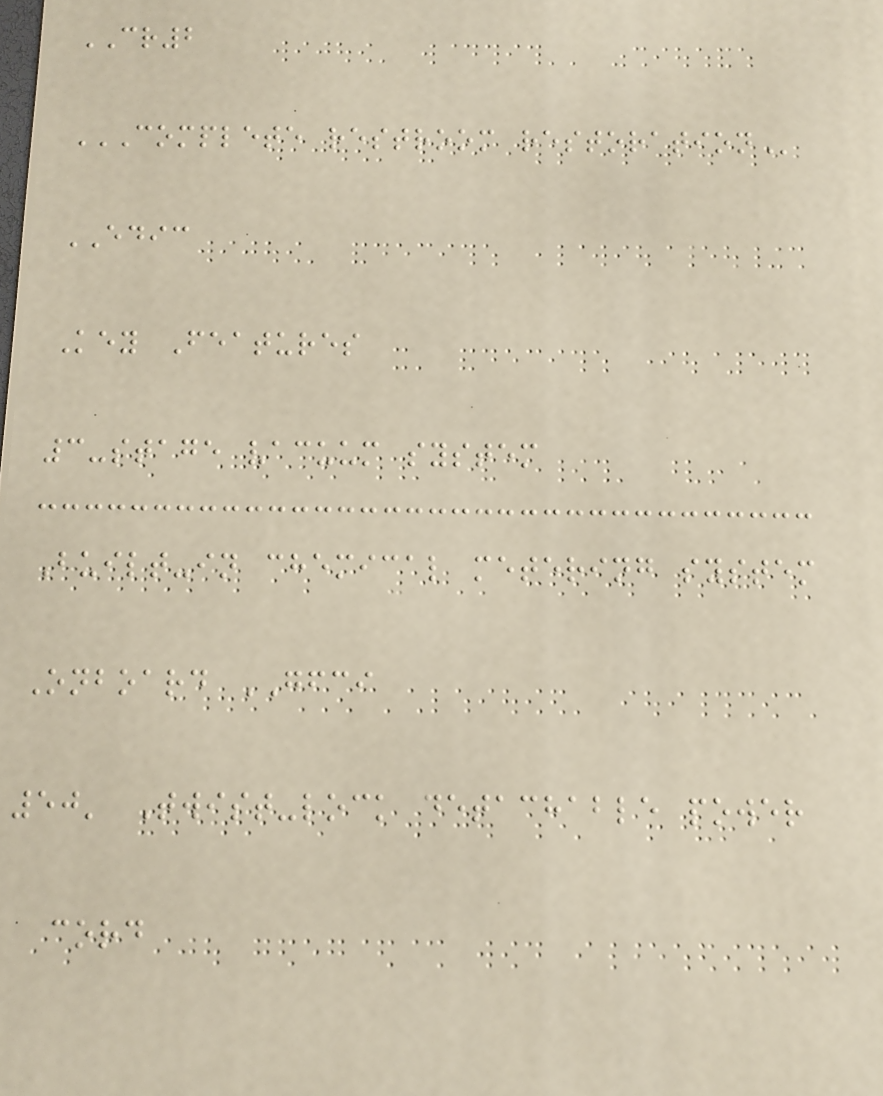CR2
COMPLETE RESTROOM RESTORATION
EDIC
Key Features
3-stage vacuum system
Built-in chemical metering system
Onboard GFCI
50' Twist-lock detachable power
cord
